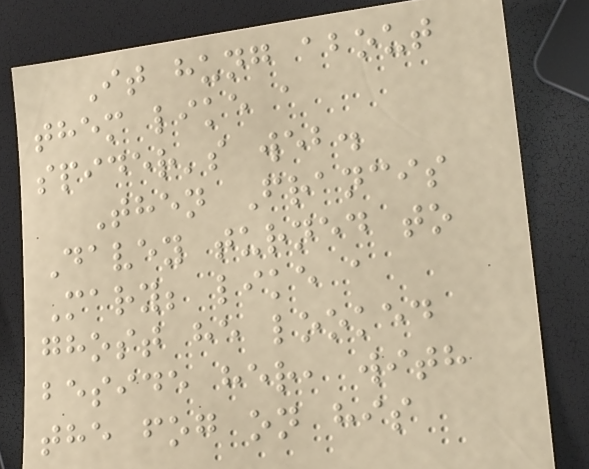It hung about
them like a
spider's web.
Then Francis
Davey turned to
Mary; like a
ghost he looked
beside her, with
the fog on his
